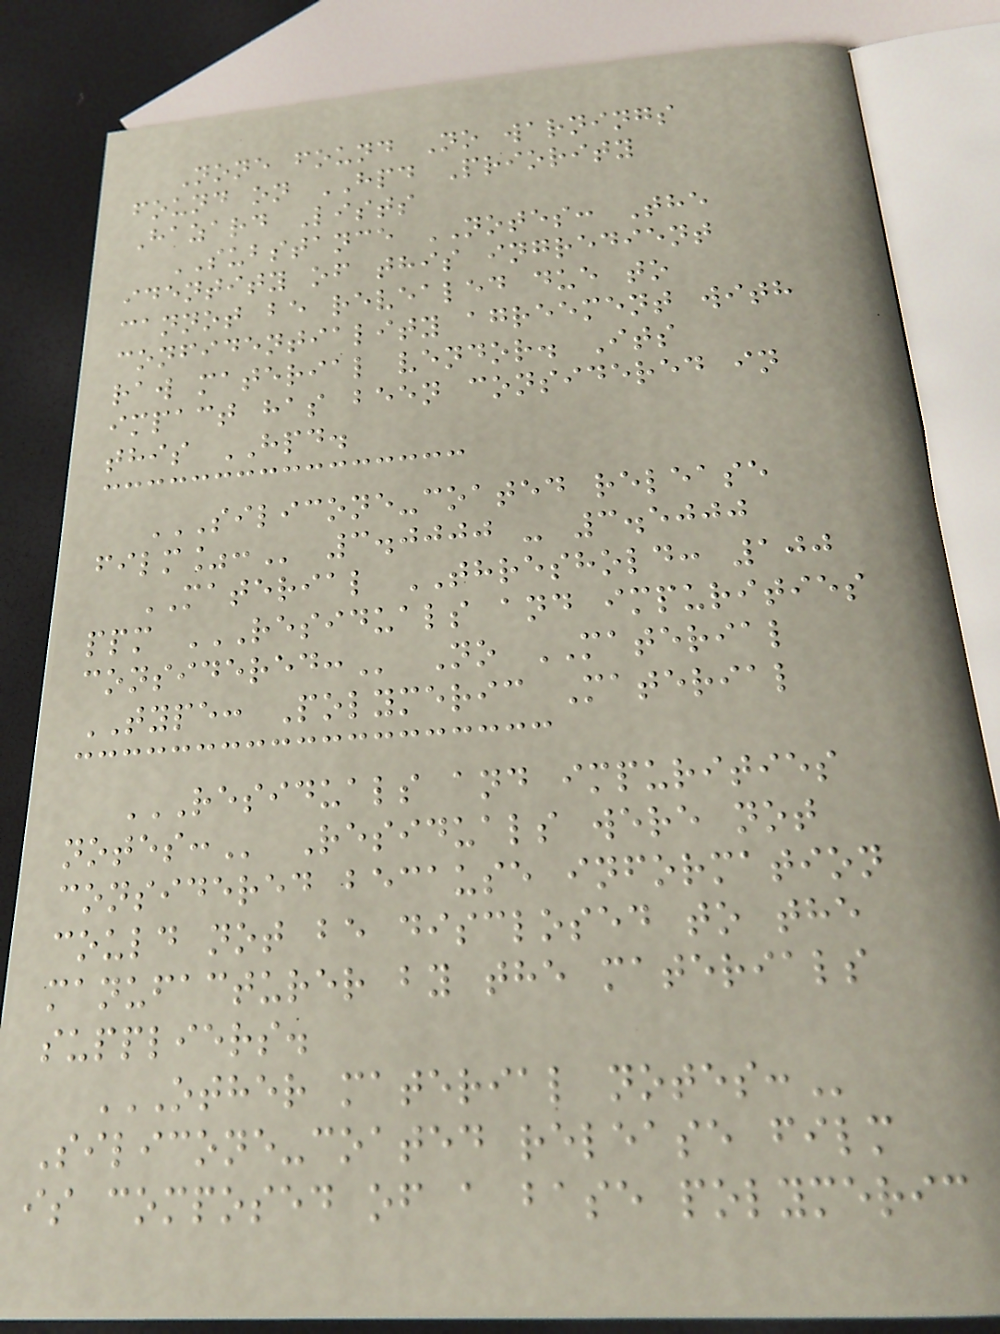None found No warnings
found on HPD Priority
Hazard Lists
SUBSTANCE NOTES: The
identity of this ingredient
cannot be revealed due to
confidentiality agreement with
raw material vendor. Its
impact has been considered in
this HPD.
SILICONE-COATED RELEASE
FILM%: 3.0000 - 3.5000
MATERIAL THRESHOLD: 100
ppm RESIDUALS AND IMPURITIES
CONSIDERED: No MATERIAL
TYPE: Polymeric Material
RESIDUALS AND IMPURITIES
NOTES: Residuals were not
considered because information
could not be disclosed to the
manufacturer by the materials
suppliers.
OTHER MATERIAL NOTES:
Silicone-coated release film
is composed of a base polymeric
